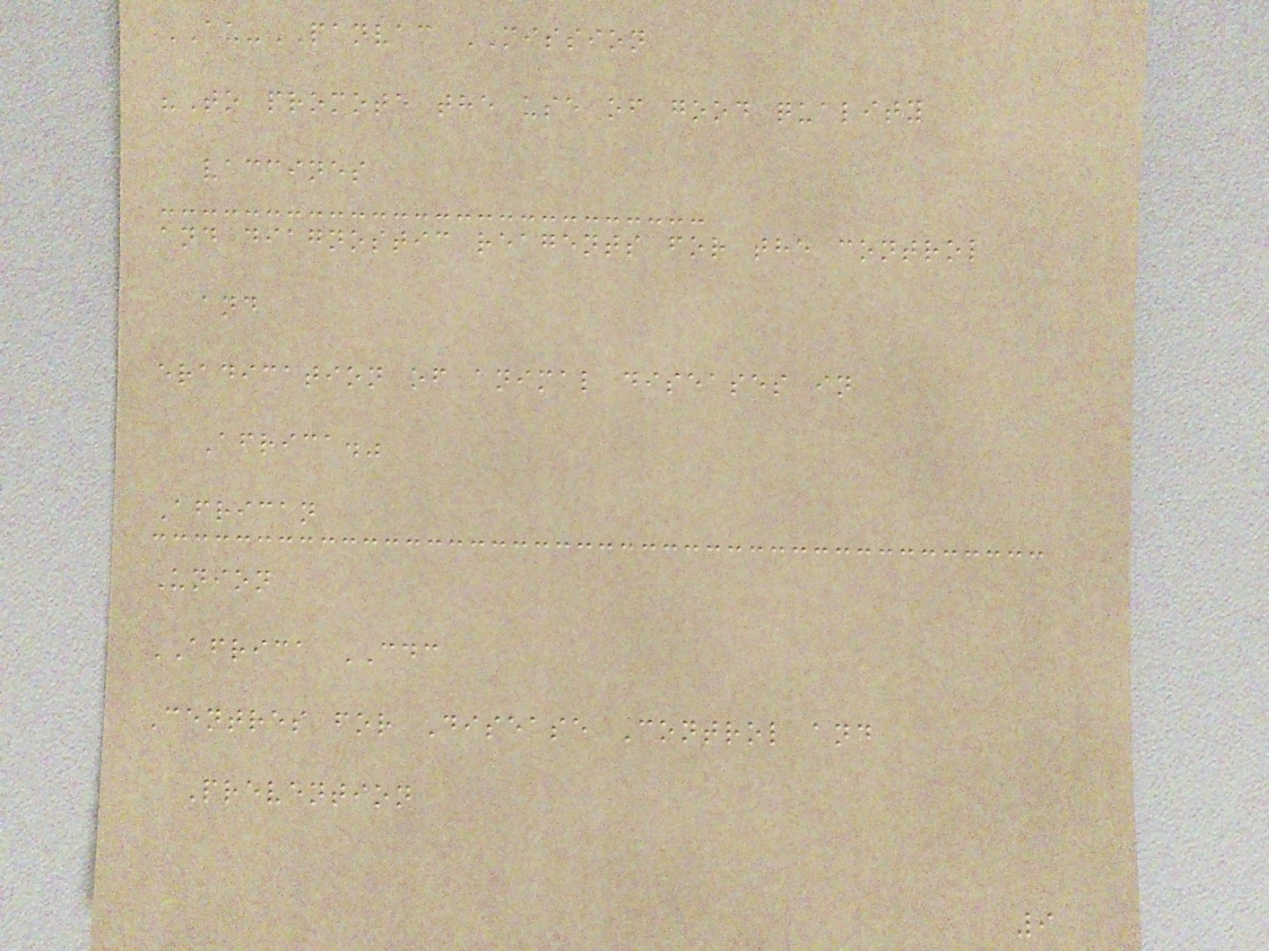AU-PANVAC MISSION
"To promote the use of good quality
vaccines
and diagnostic reagents for the control
and
eradication of animal diseases in
Africa."
African
Union
AFRICA CDC
Centres for Disease Control and
Prevention
9
